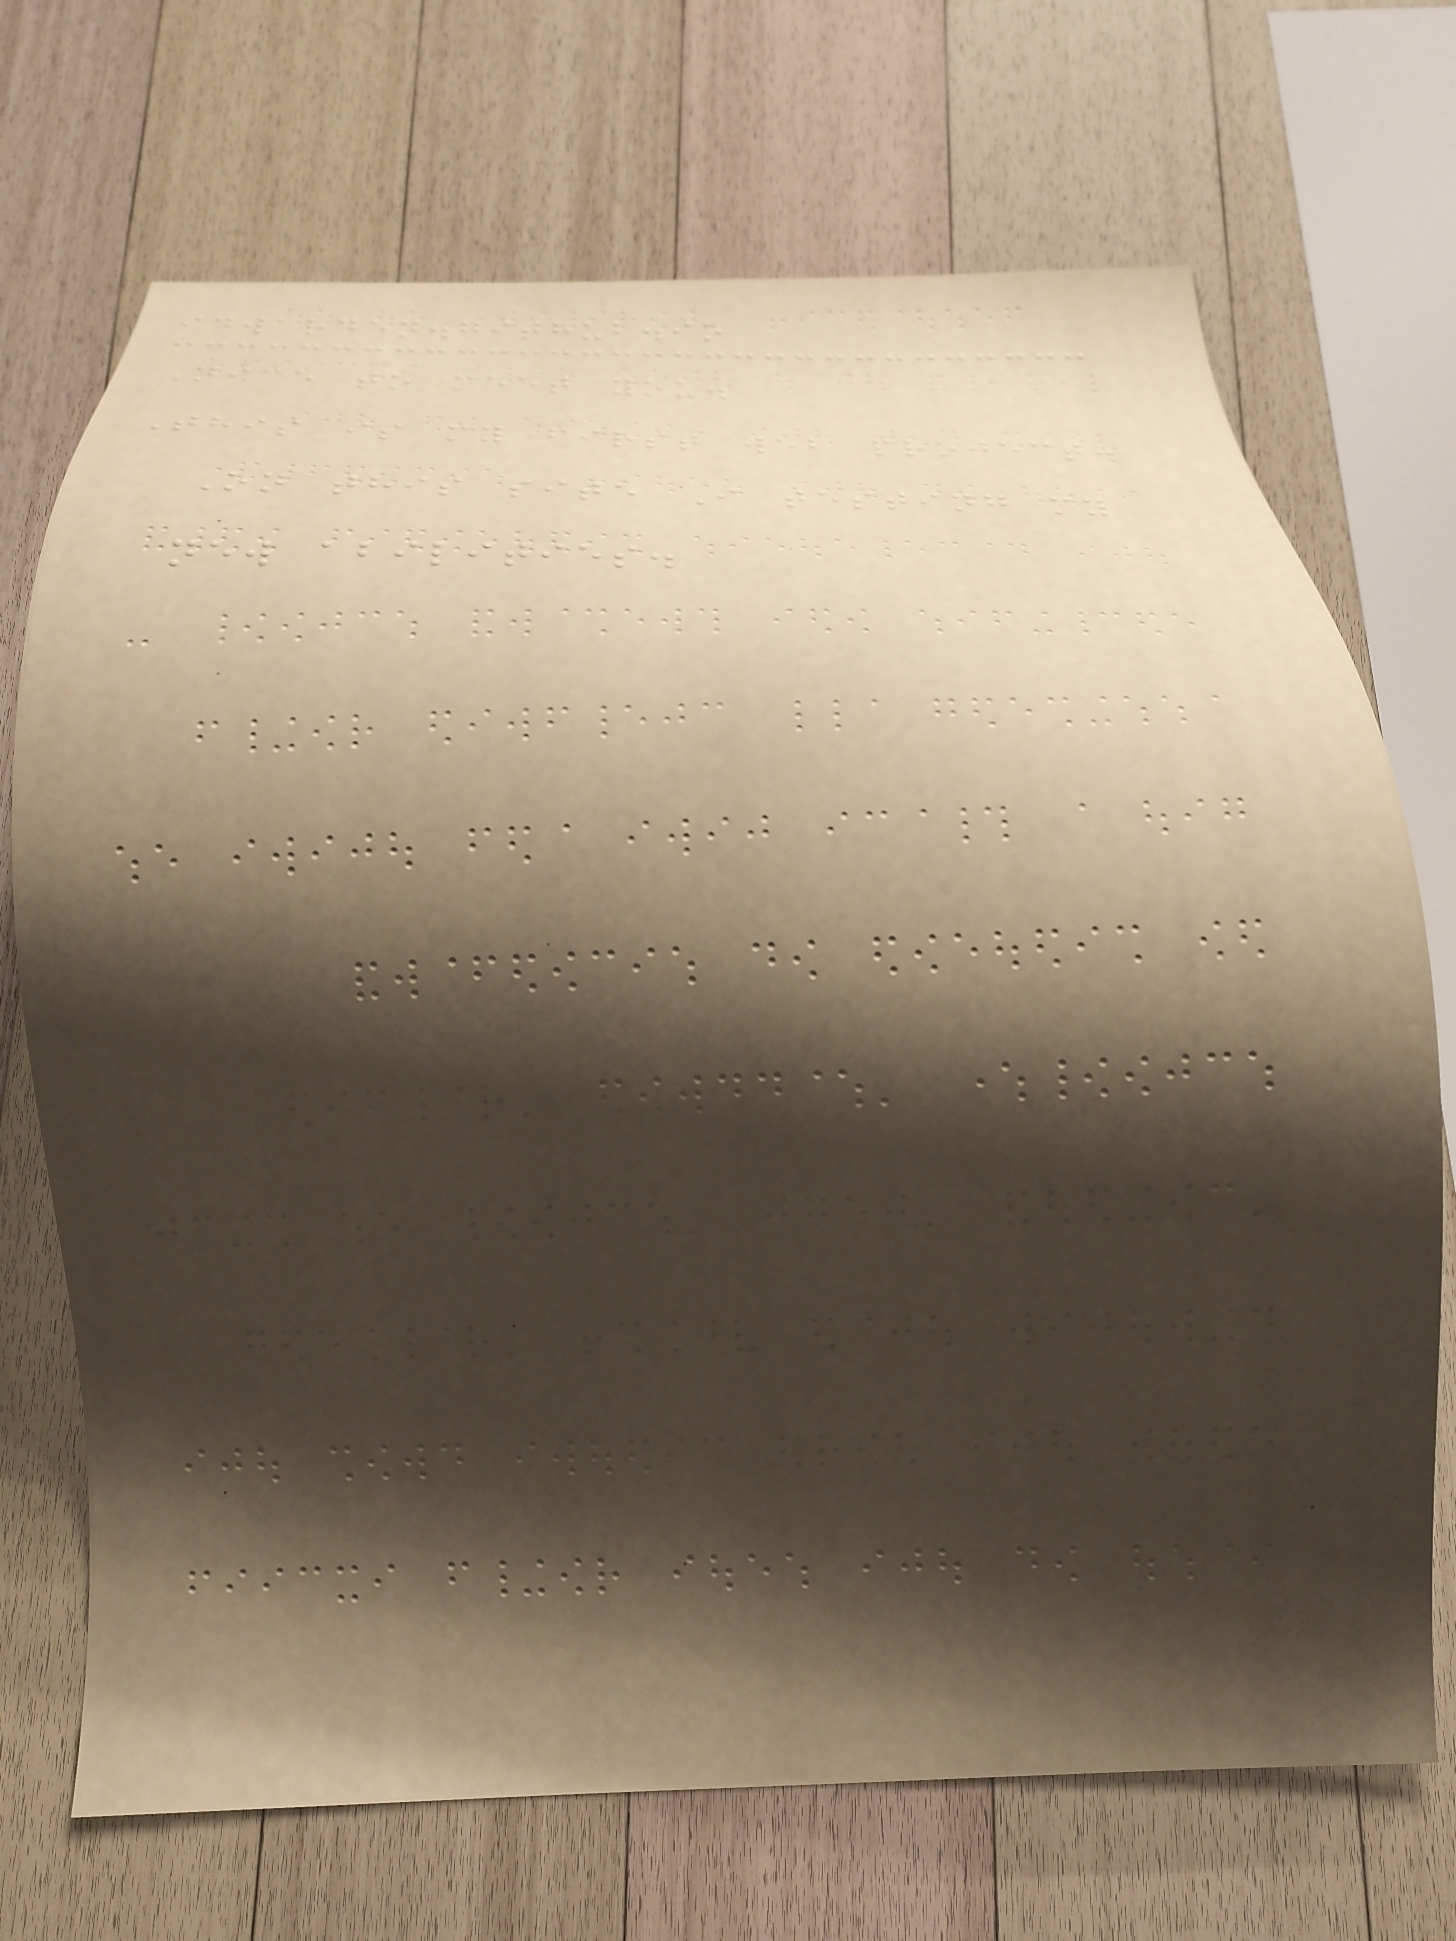idwarden.github.io
Nice to meet you.
This is my first web project.
On this site I testing my
new abilities.
